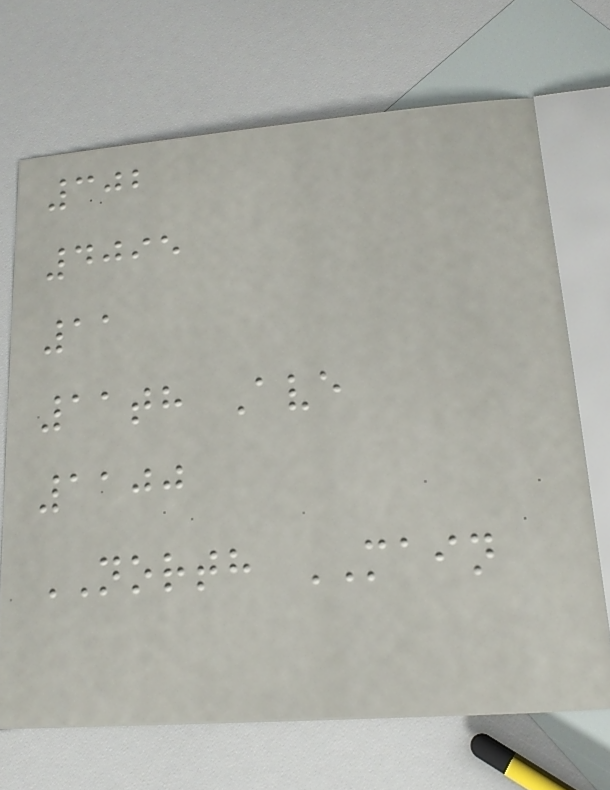302
4095
11
11th Ave
1100
NORTH MAIN
